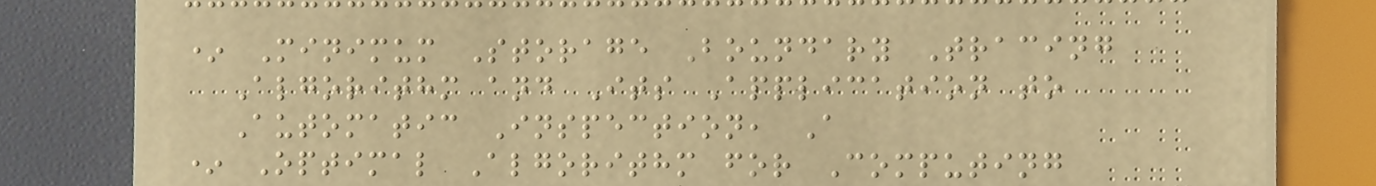* Minimum Storage Boundary Tracing
Algorithm and Its Application to
Automatic Inspection, A
* Optimal Algorithm for Computing
